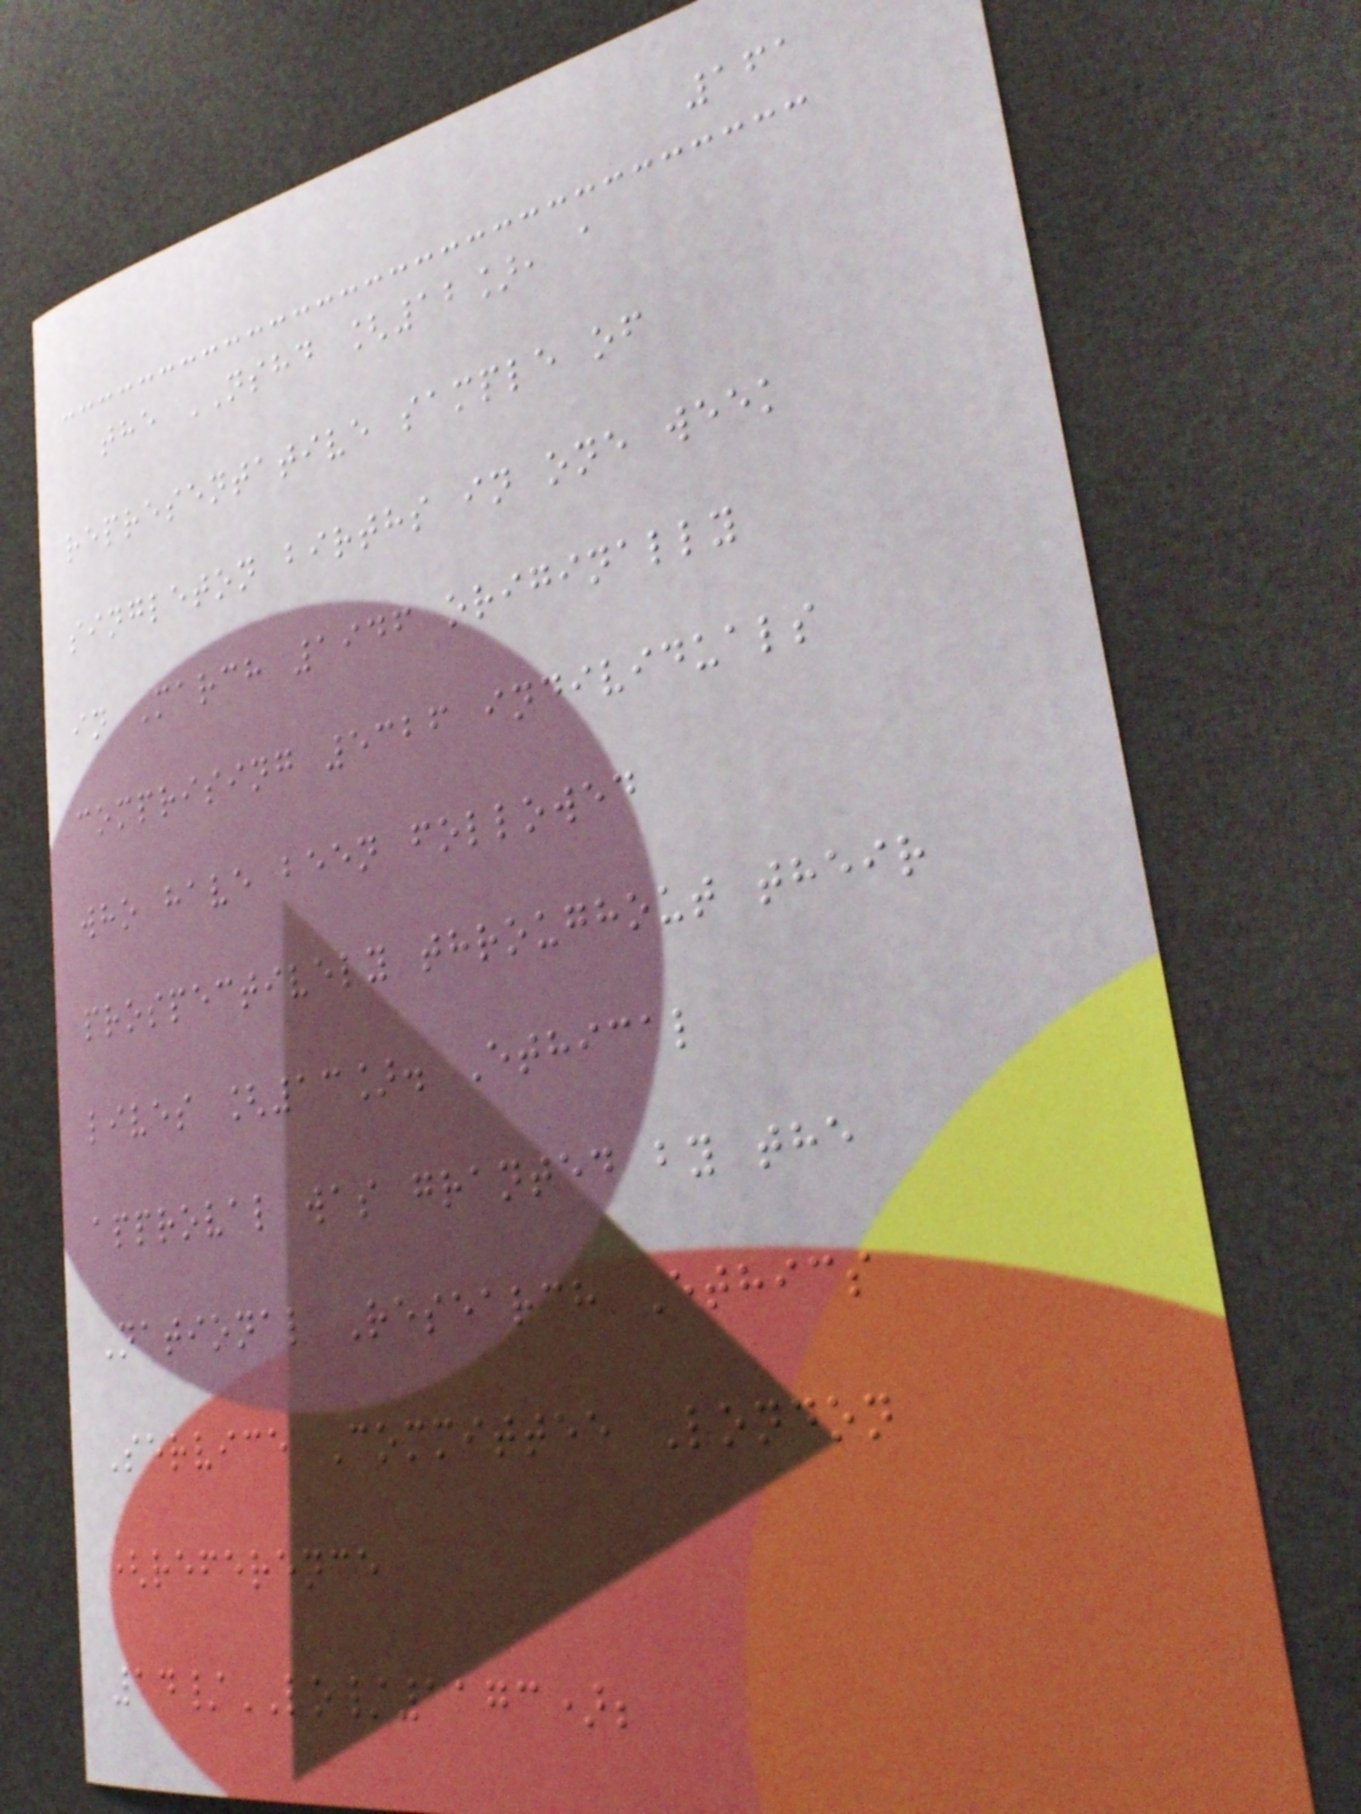161
the NSHD [12], a
representative sample of
singleton births in one week
in March 1946 originally
comprising 5326 individuals
who have been followed
prospectively throughout their
lives [13]. Ethical
approval was granted by the
National Research Ethics
Service Committee London
(reference
14/LO/1173);
